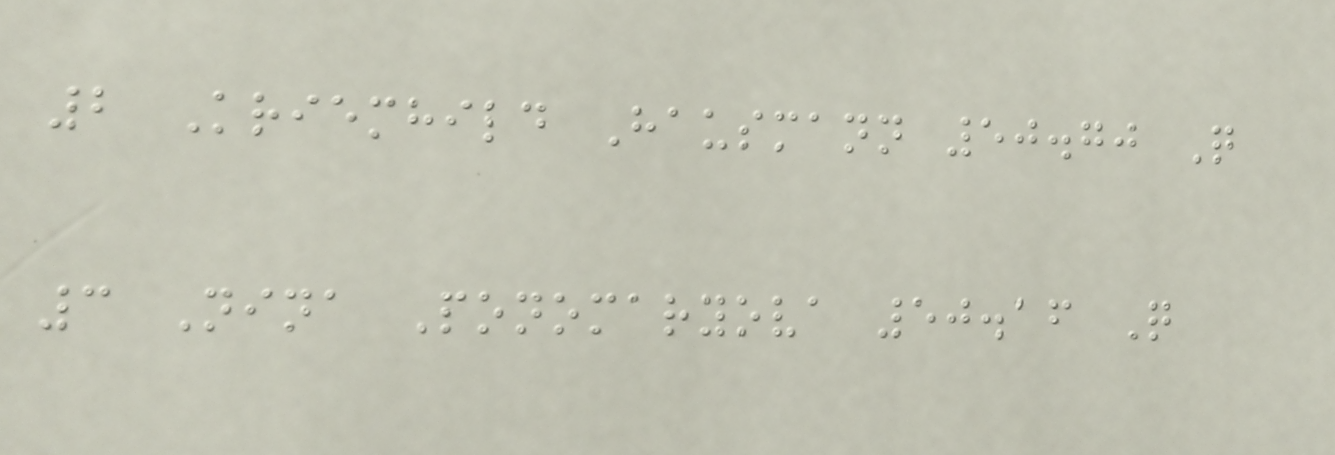2 Kriemhild Hausmann 50.70 Q
3 Nina Ponomaryova 50.16 Q
